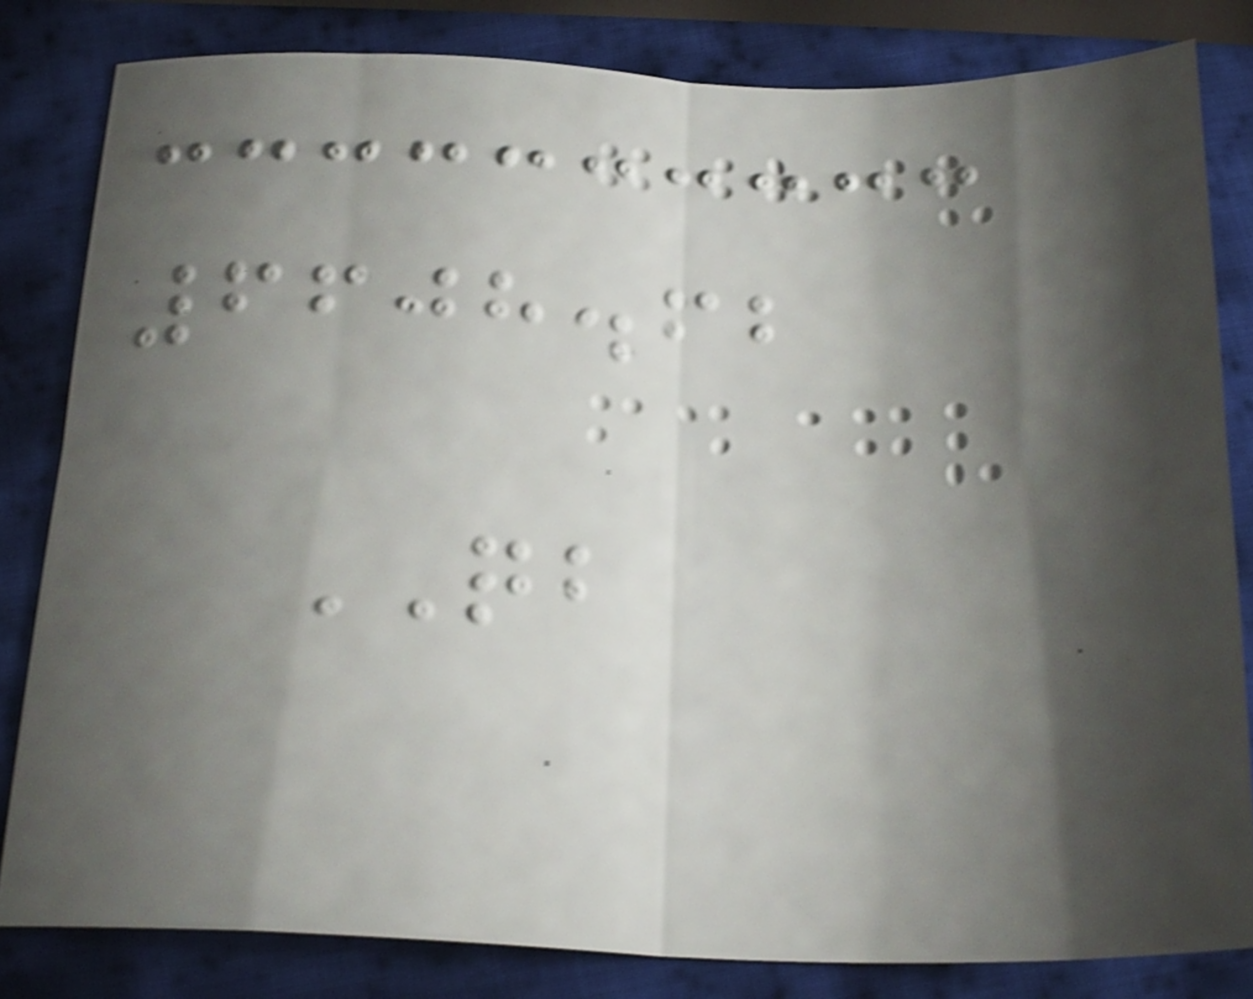6608.62
QB
